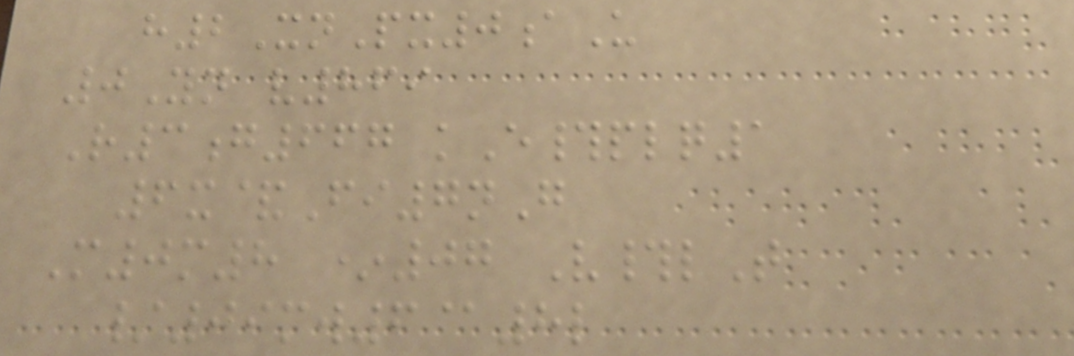h2XnPx0aU
0Yn v869
R3g667 kE#plq1
6x&Fi7nG
M0m8 *07 V#lT
/09mw6@8l
